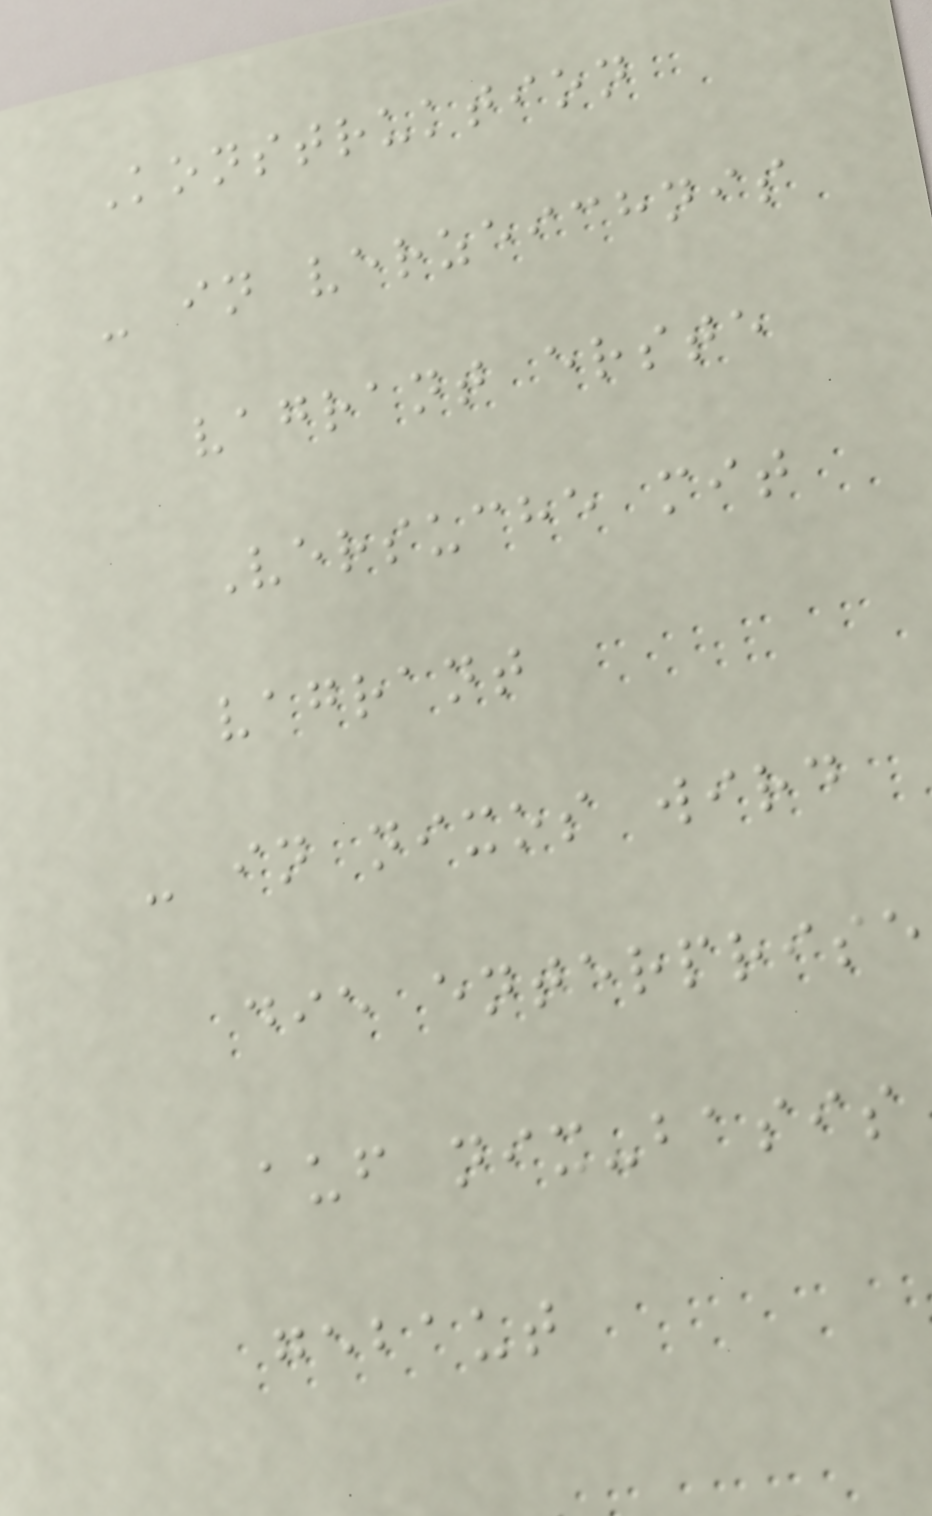Konstruktion
- in verzeichnis
vagrant erste
Versuche mit
vagrant
- in nixos wird
die enterprise
auf nix-basis
gebaut
